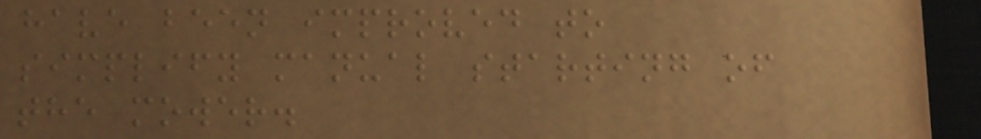have been improved to
simplify manual starting of
the mower.
